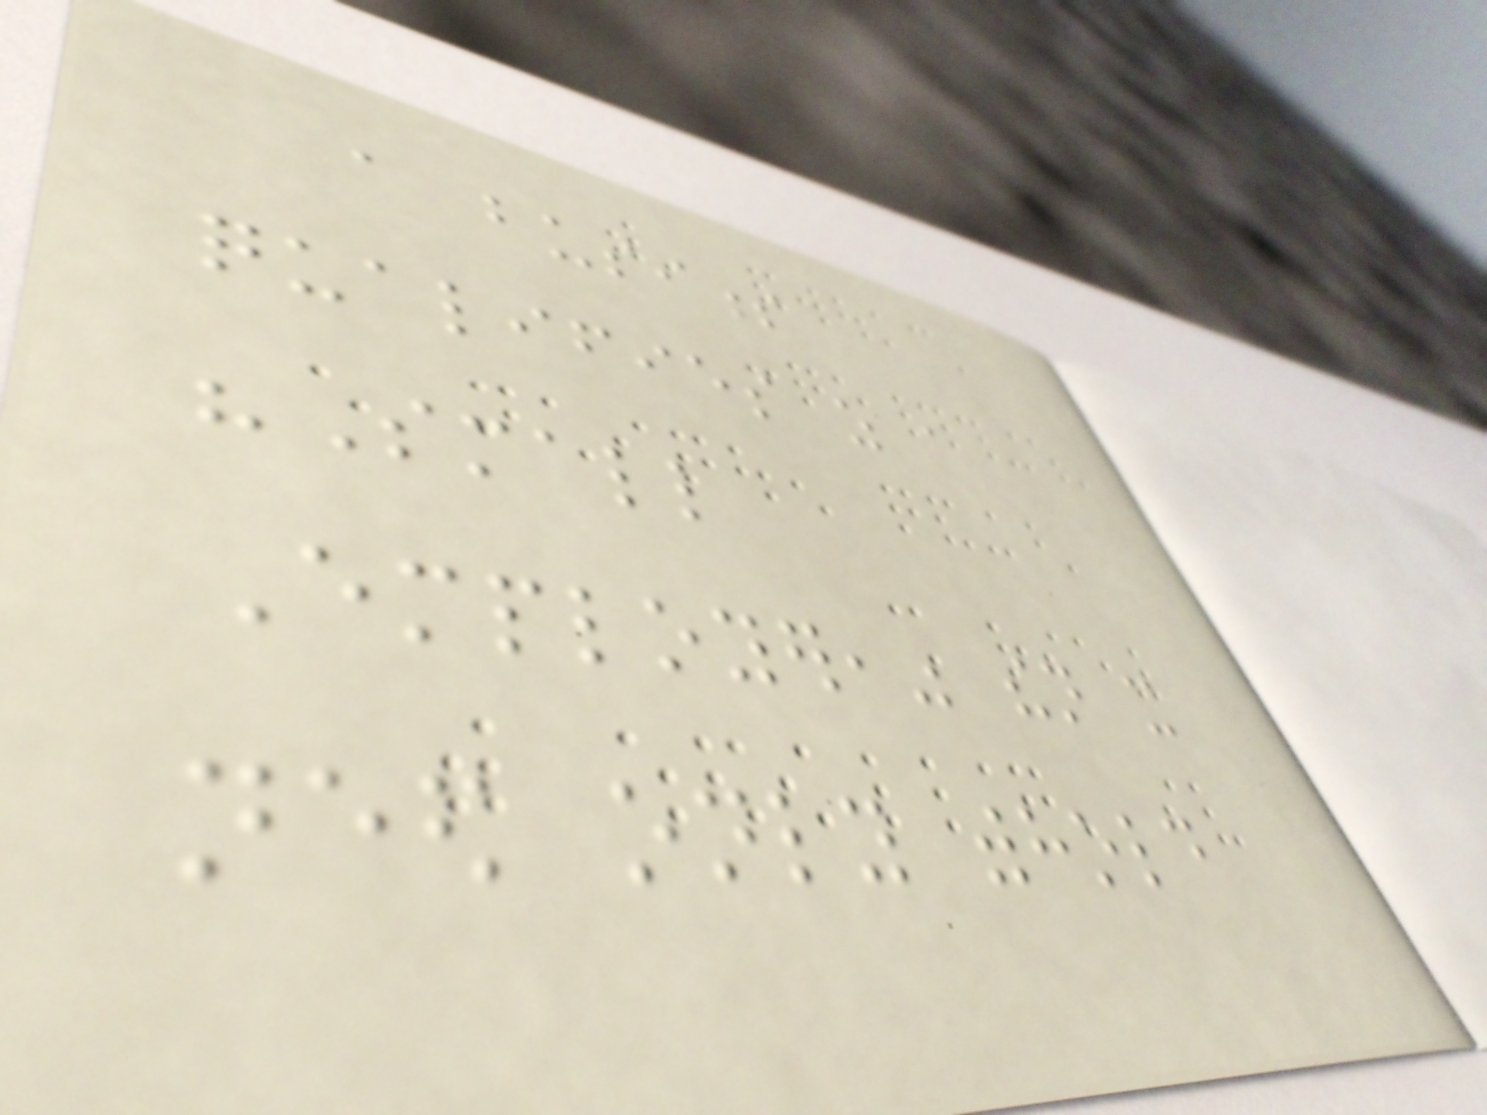a business
qualifies as a
"Small
Employer," then it
need only withhold
